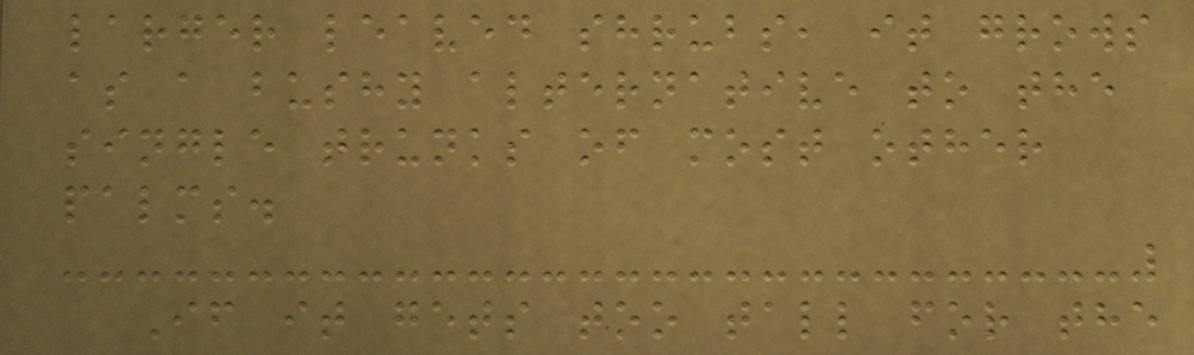larger leaved shrubs, it grows
as a bushy alternative to the
single trunks of most other
palms.
If it gets too tall for the
